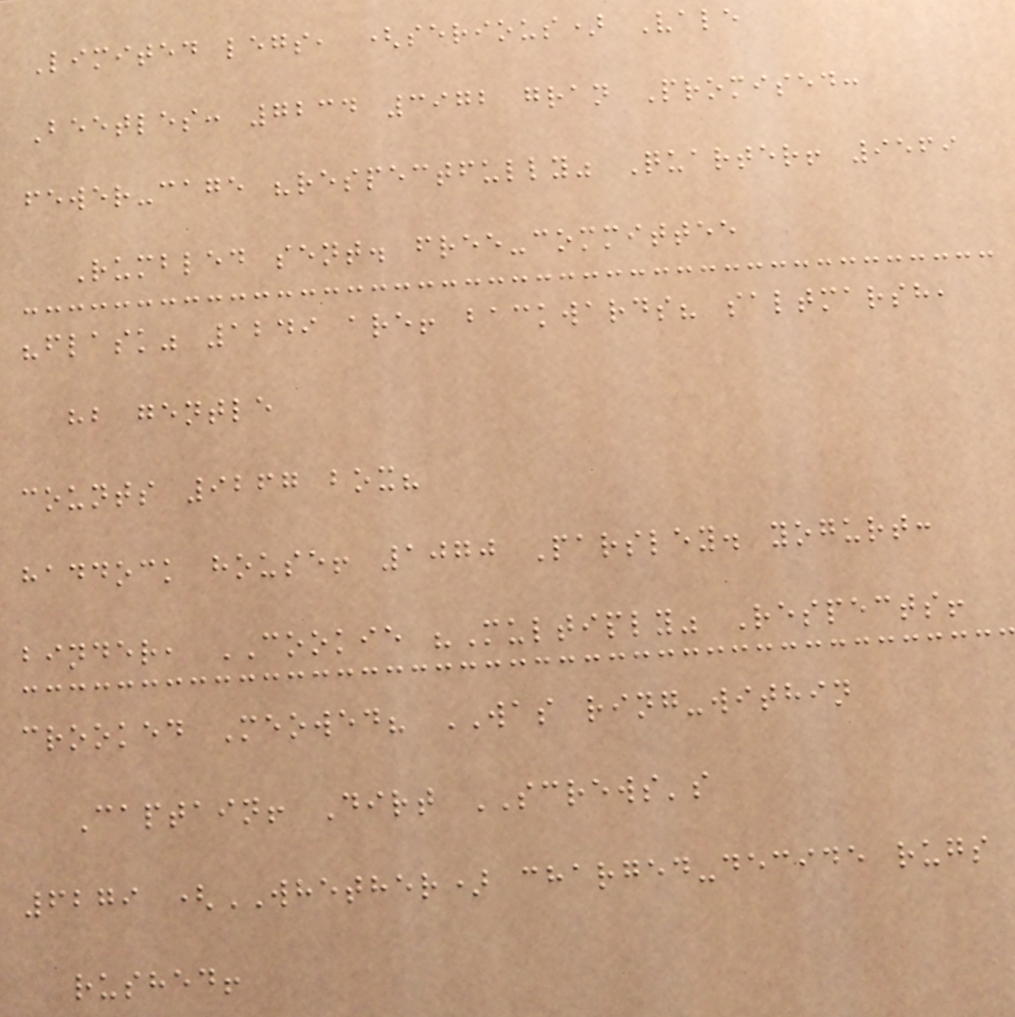Limited legs, (serious) Vale
Beetles: 7234 3972 gran Promised:
fewer-cage "respectfully" Quarter! 9569
Rumbled sent. free-committee
"flask" 1249 are! backwards? saltmarsh,
hb gentle
counts 9267 box?
haddock house! 1070 Parsley. yogurt:
binder, COOKIE "Multiply" Respects!
crooked Meowed? WAS ring-within
Captain! Dirt SCREWS's
6279 (WHETHER) charged-decide rugs
rushed!
